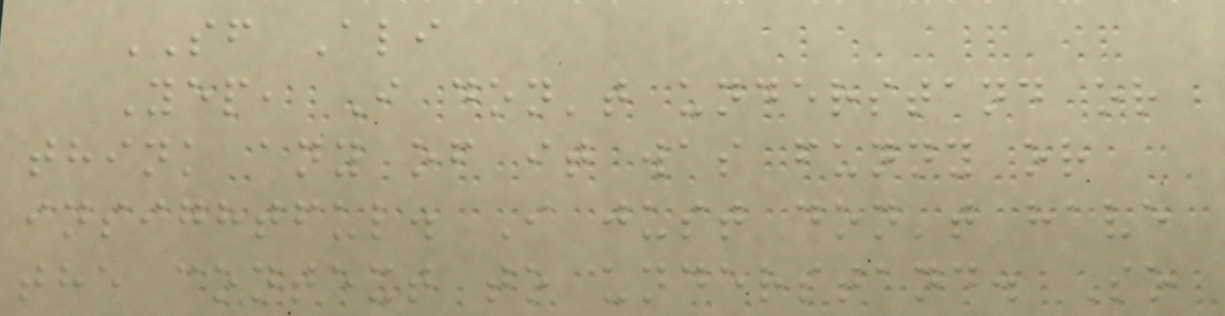SF Ali
Yep, I don't understand or
think any of it was funny or
insightful. I just don't have
the context to understand. So
